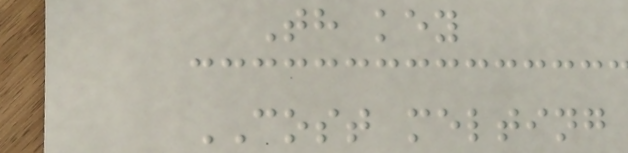Th key
COST melting
